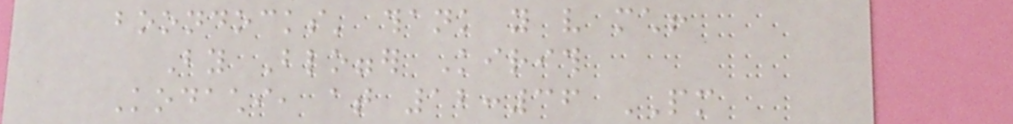boondocks' thank you very much!
By Blogger Kirith
Kodachi, at 12:36 PM
